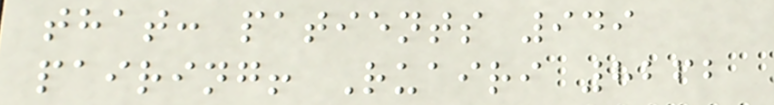that: patients 949
pairing! Ruairi 8262
